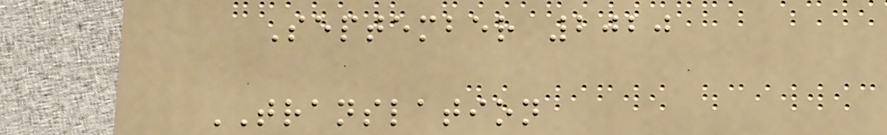September 2020
TRANSLATION
